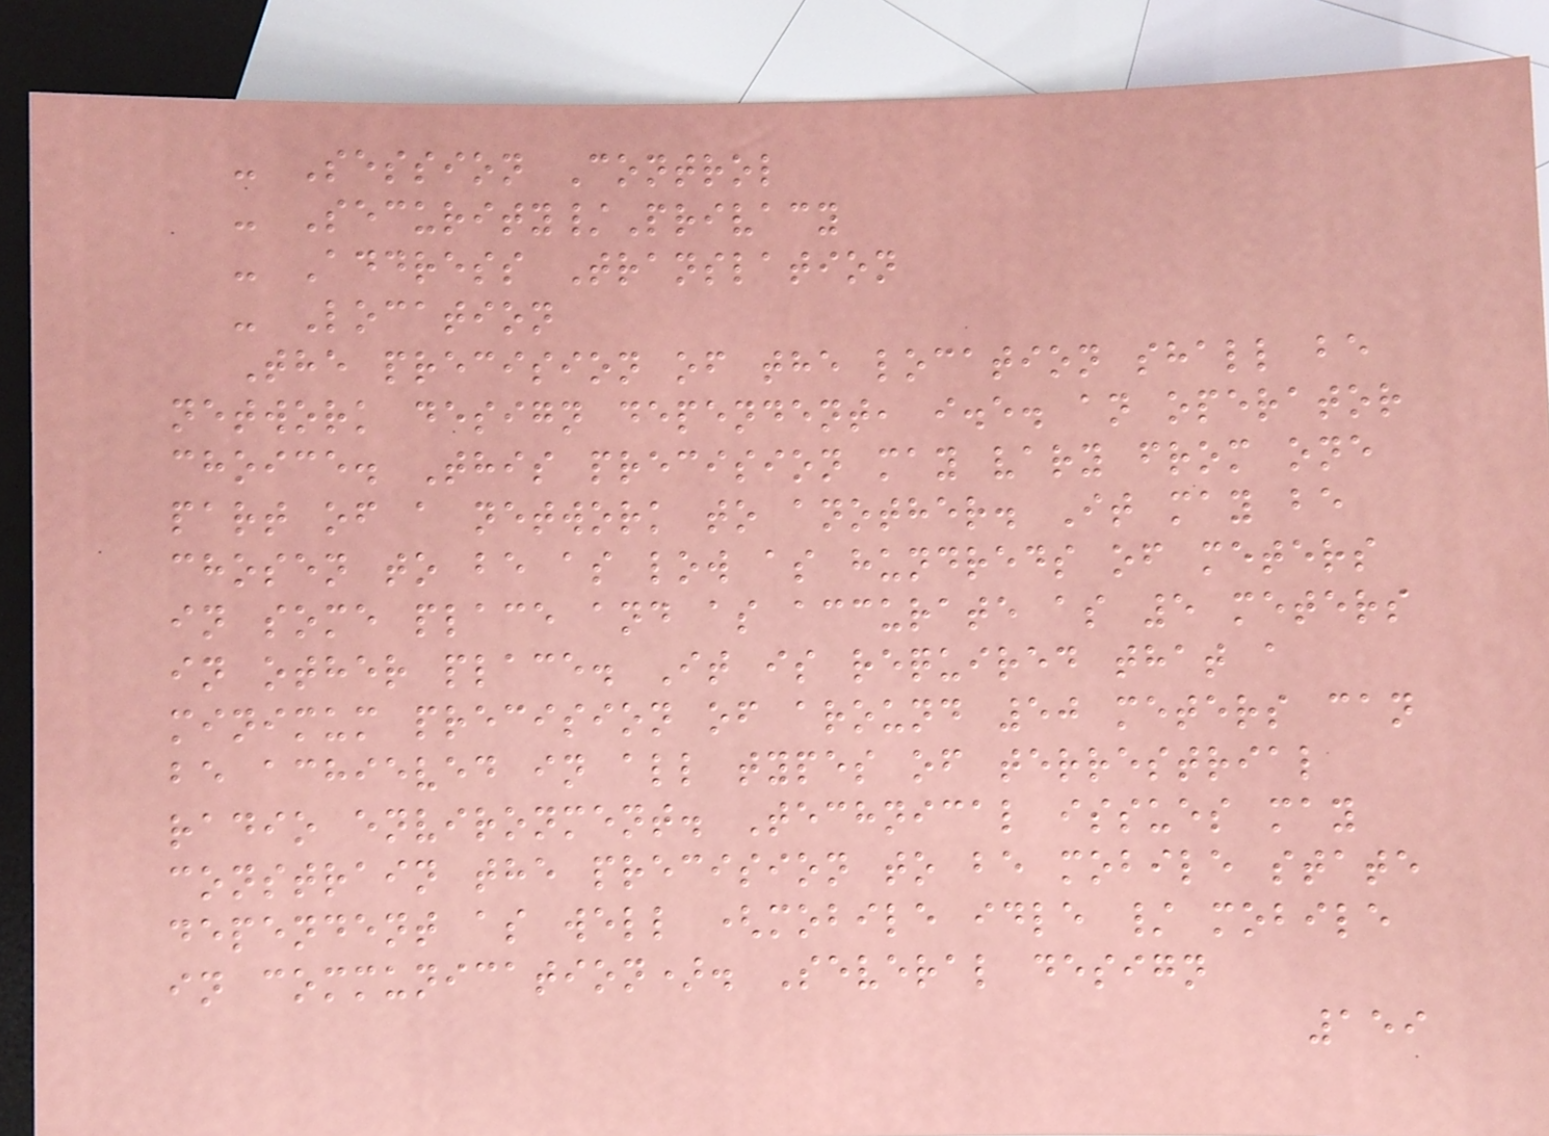- Session Control
- Security/Privacy
- Address Translation
- Location
The precision of the location shall be
network design dependent, i.e. an operator
choice. This precision may vary from one
part of a network to another. It may be
chosen to be as low as hundreds of meters
in some place and as accurate as 5 meters
in other place. It is required that a
minimum precision of around 50 meters can
be achieved in all types of terrestrial
radio environment. Technical issues may
constrain the precision to be mobile state
dependent as well (mobile idle / mobile
in communication). Several design
159
